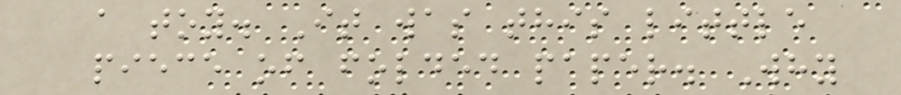a toy. It was this little
piece of folded paper. Why
